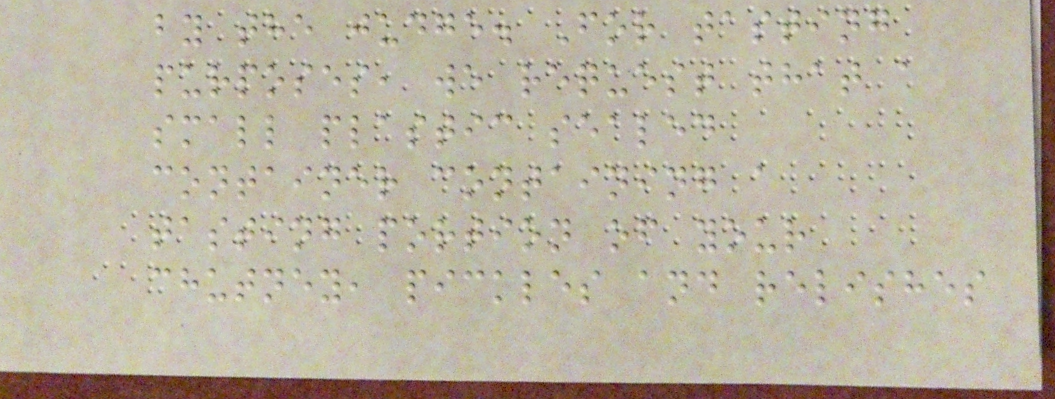by the judge. For tasting
purposes, we request that a
small plastic sealed
container containing a
tasting portion of your
chutney, pickles and relishes
